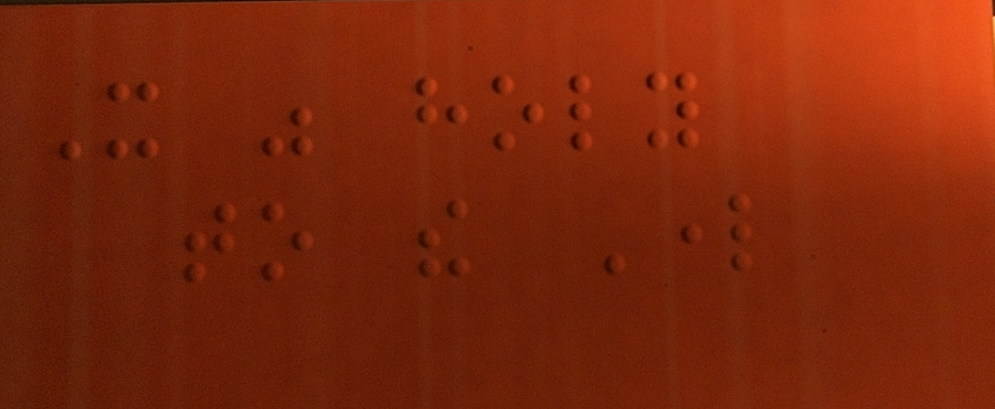It was holy
to the Lord
